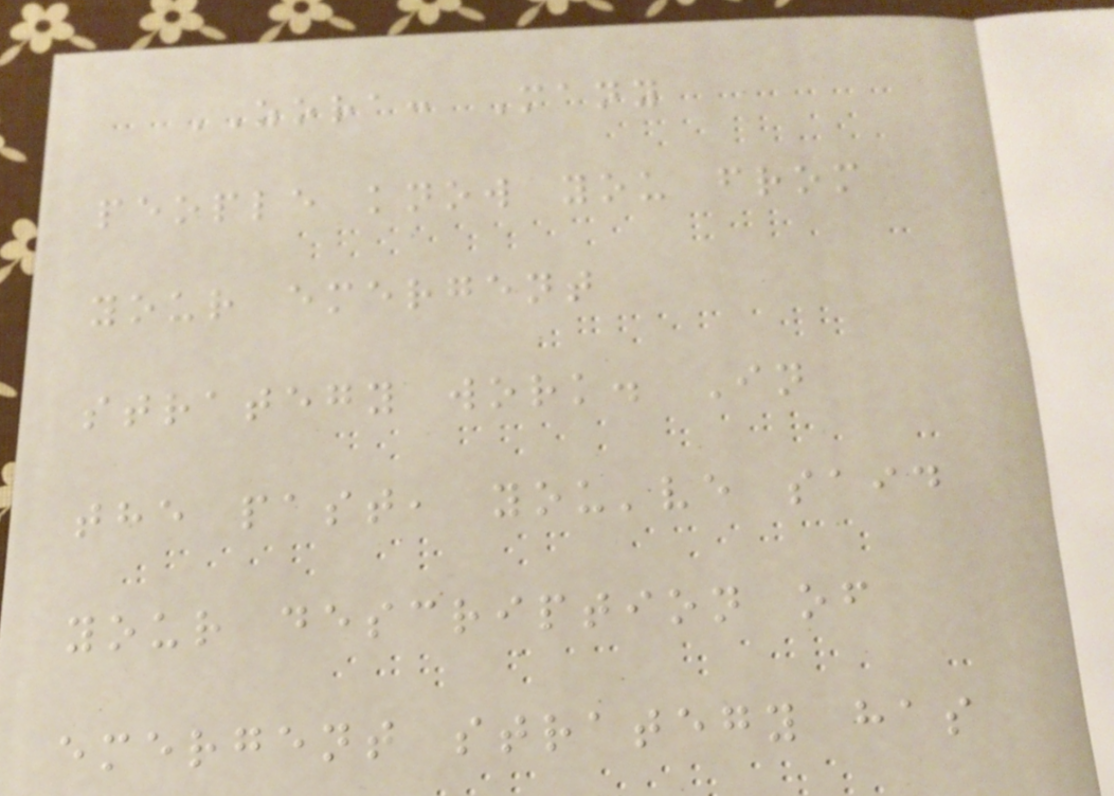ZORA: Many
people know you from
your emergent
strategy work. In
the past, you've said
your description of
emergent strategy has
